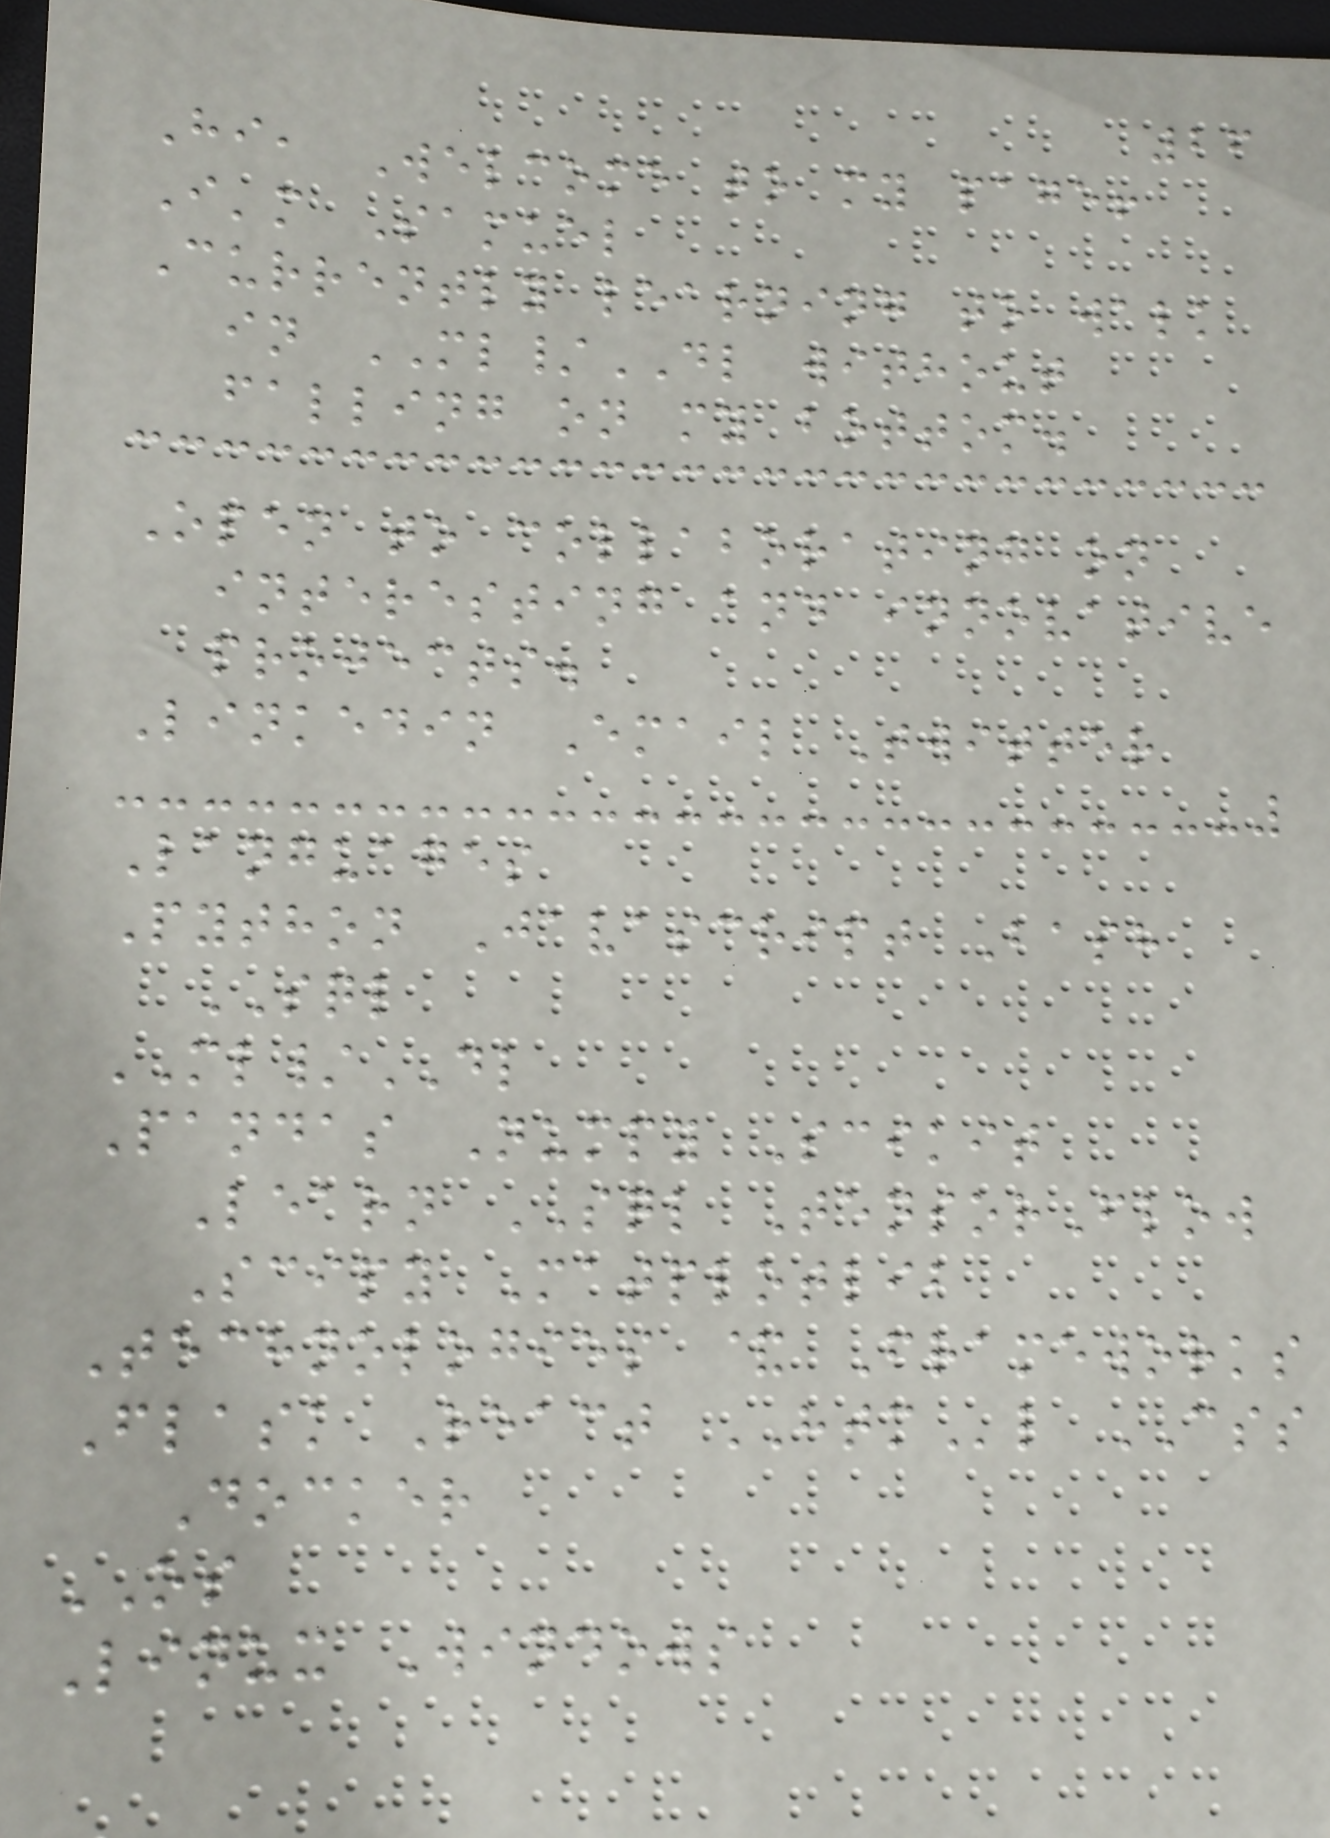26
Hi, Welcome to my page!
I'm Samuel
Currently learning to walk
in ML/DL without
falling on my bottom.
Open to collaborating on
interesting and innovative
projects.
Linkedin Email Twitter
Languages
Python Javascript Bash
SQL
ML/DL
Pandas Numpy Scikit
Learn SQL TensorFlow
Scipy Matplotlib
Technologies & Frameworks
Flask React HTMl CSS
Docker
OS
Linux Windows
